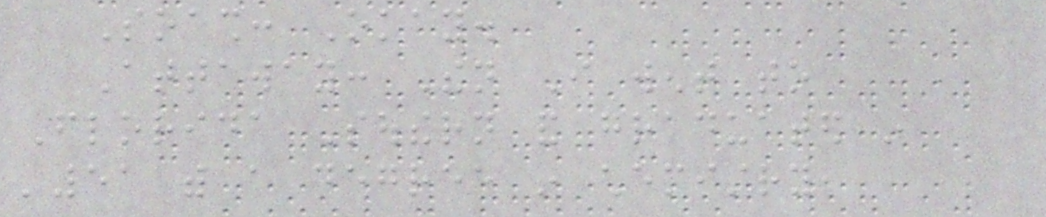Soash: Okay.
Attaway: Then I went to
Florida Southern and graduated in
'51 with a degree in chemistry,
